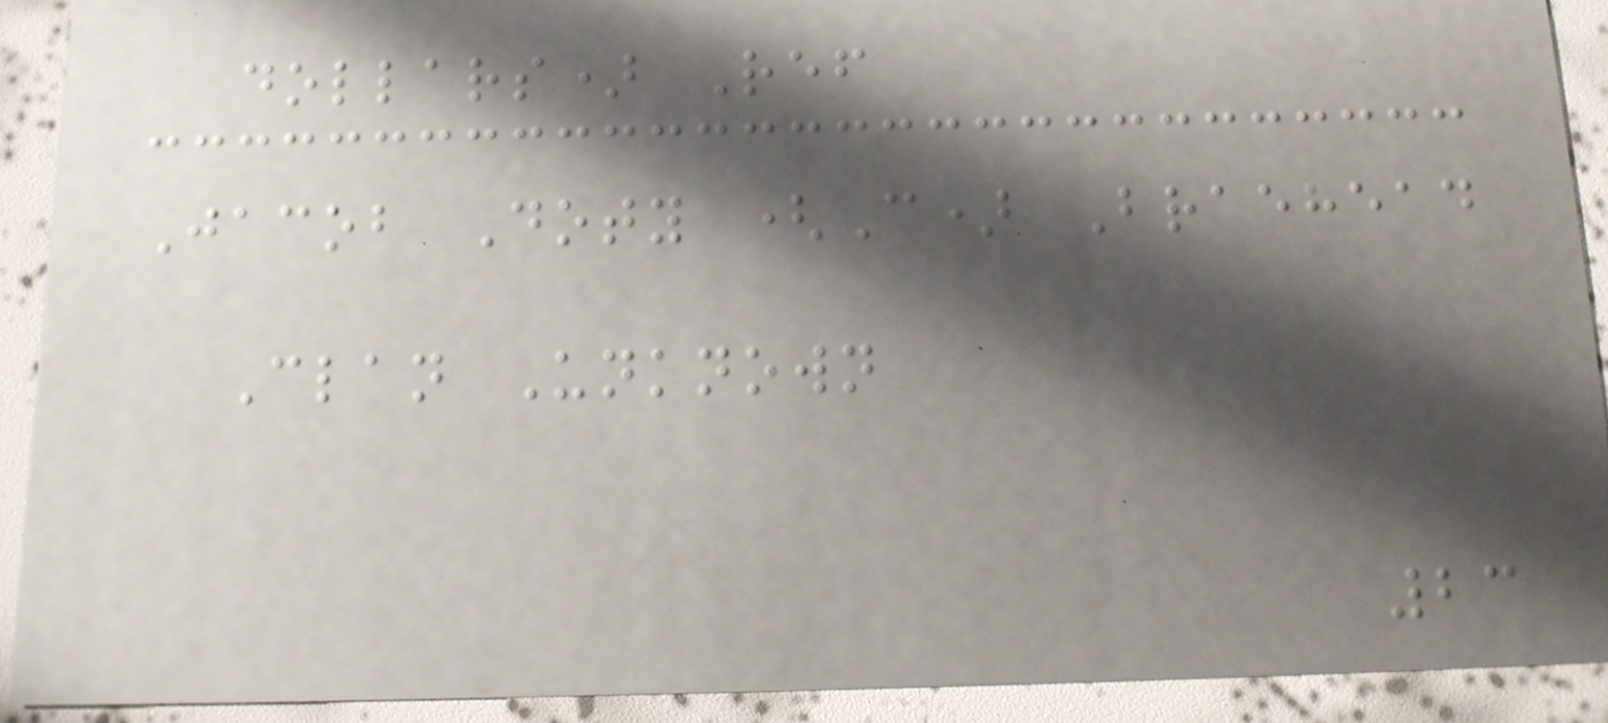dollars) Ref
Jacob Doty (C) Braehead
Clan Unknown
23
